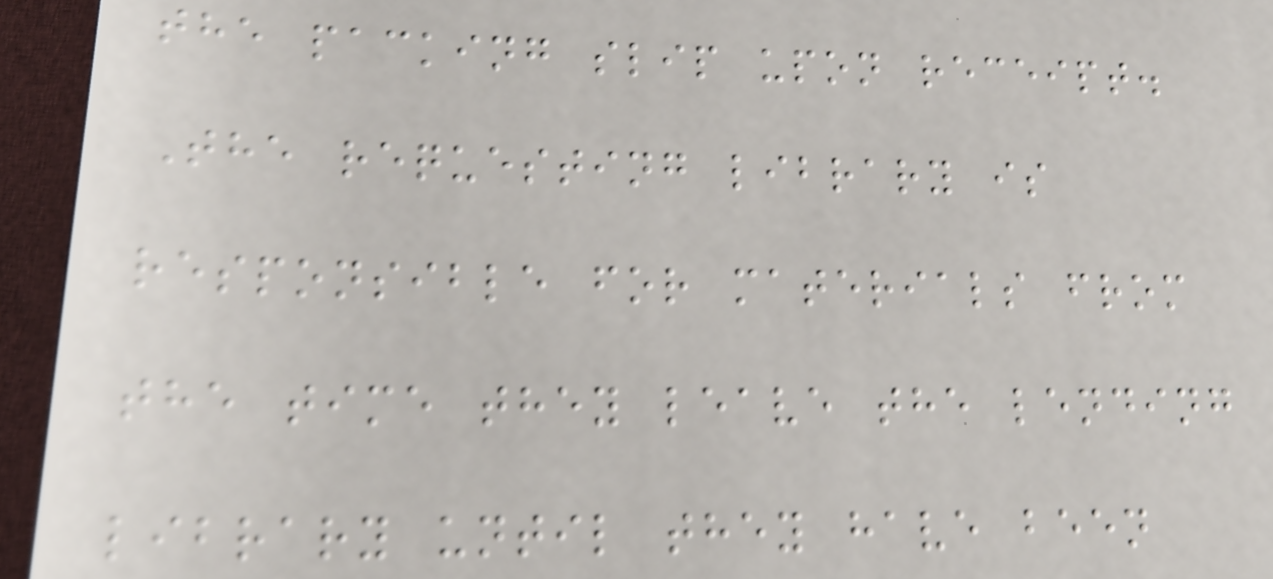the packing slip upon receipt.
The requesting library is
responsible for materials from
the time they leave the lending
library until they have been
